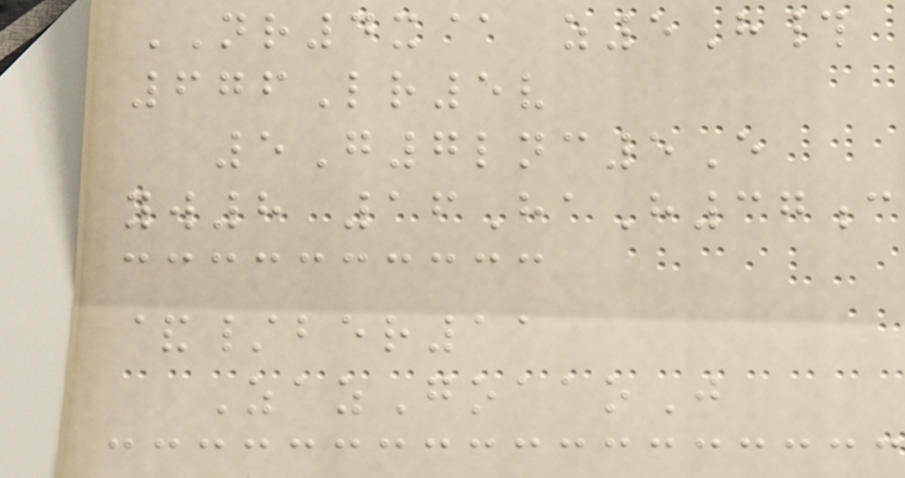NR4x@ z5H#
676Lr5v
5G7lnc5E
yw8 16HaH37c
&/ber11
ZazGoaaoJ
